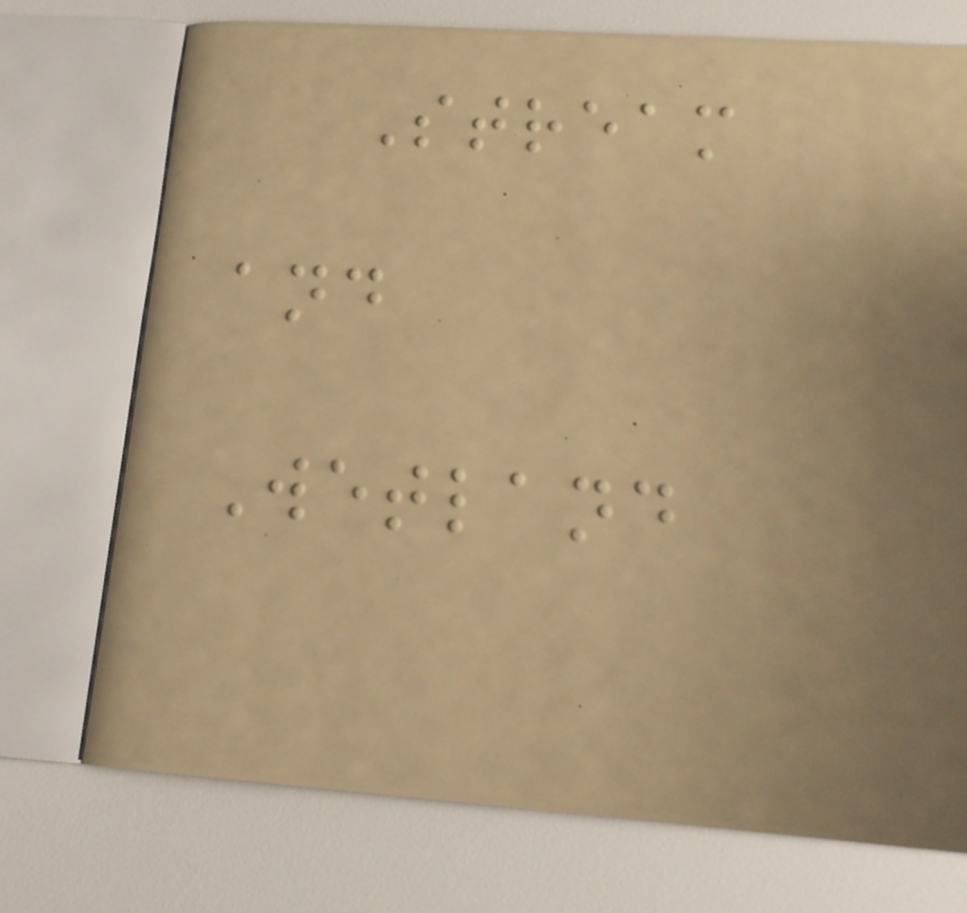Stream
and
Wetland
